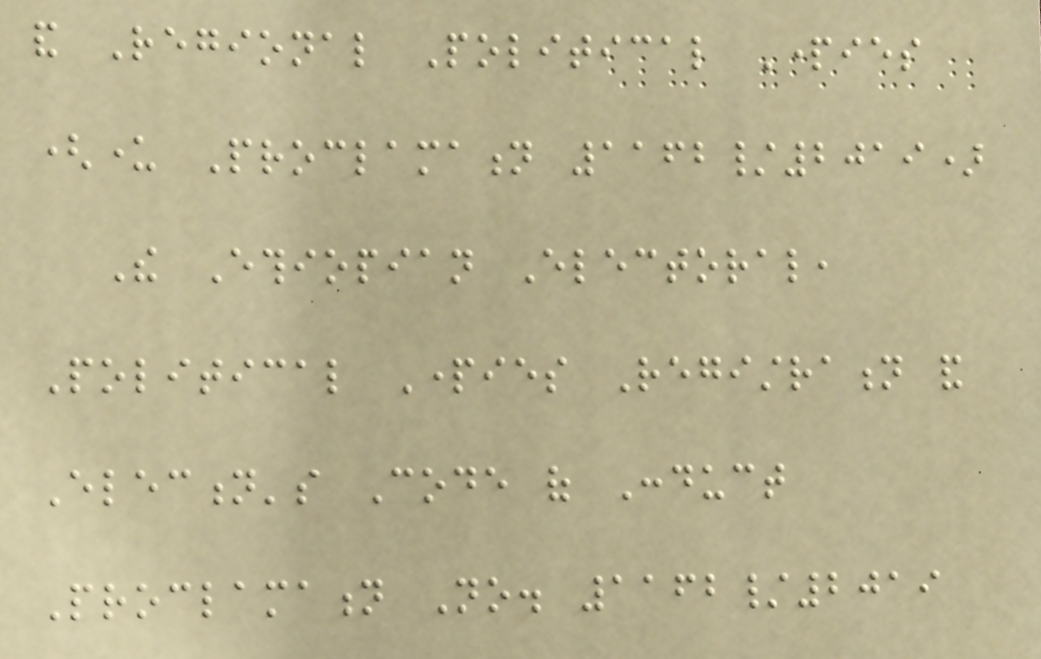and Regional Political Parties
(under Proclamation 1162/2019)
The Ethiopian Electoral,
Political Parties Registration and
Election's Code of Conduct
Proclamation No. 1162/2019
